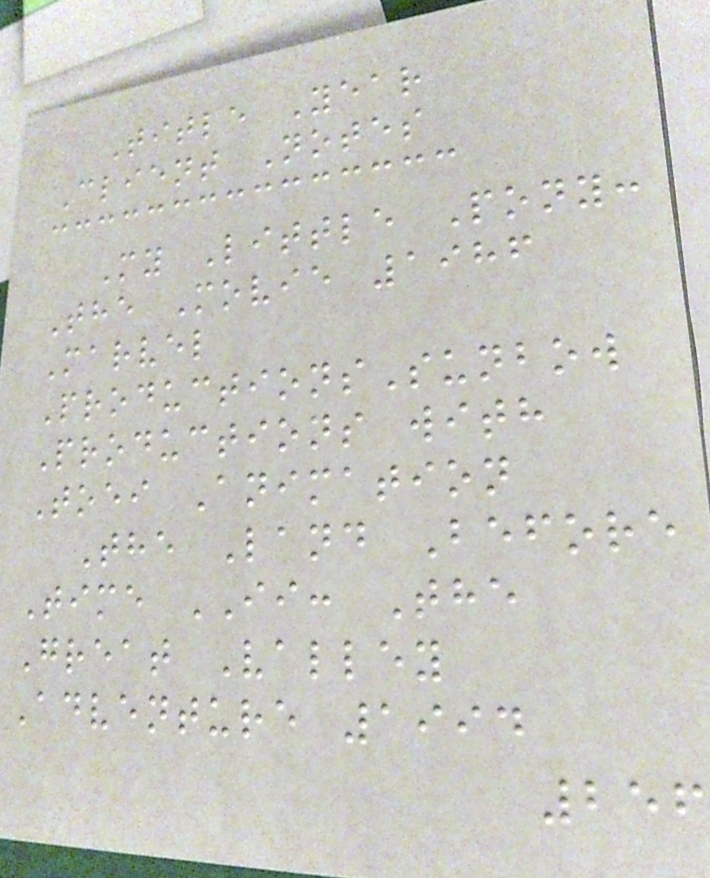Title Year
Client Notes
My Little Pony:
The Movie 1986
Marvel
ProductionsSunbow
Productions with
Toei Animation
The Land Before
Time II: The
Great Valley
Adventure 1994
256
